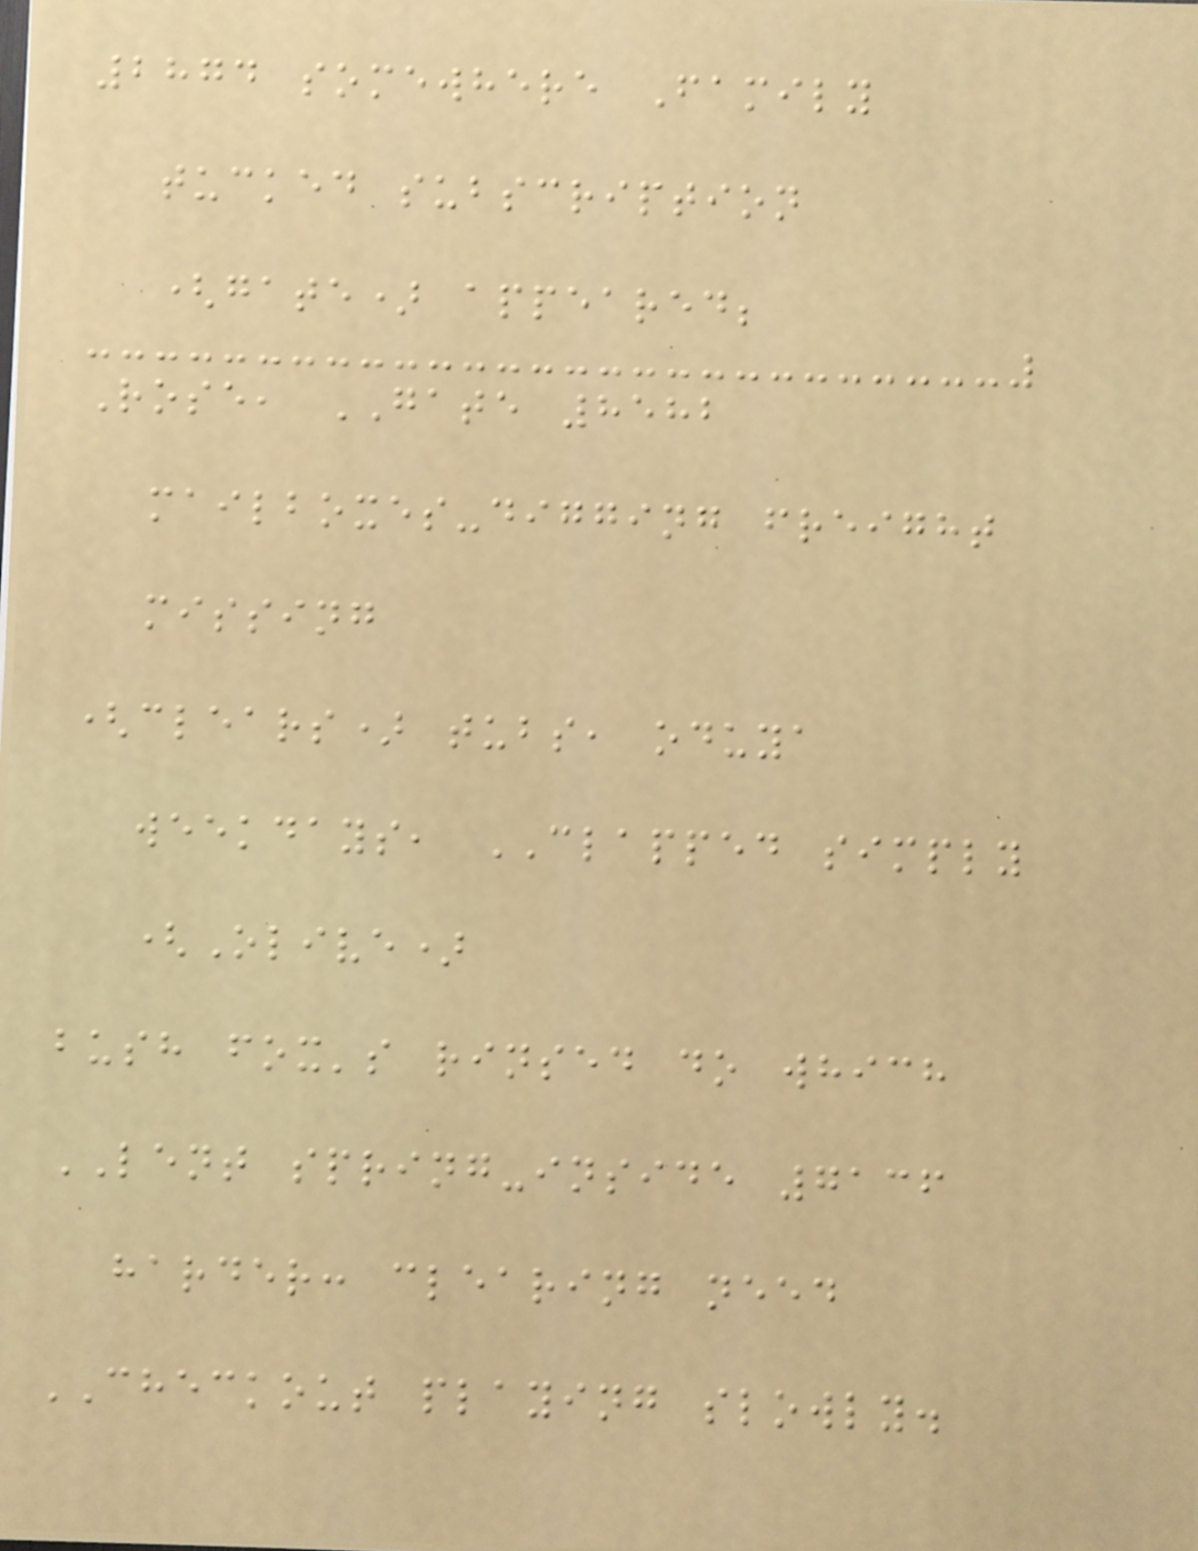2874 somewhere Family
tucked subscription
(gate) appeared;
Rose, GATE 8582
mailboxes-digging freight
missing
(clears) tubs, oduya
weekdays, CLAPPED simply
(Olive)
bush fox's rinsed do which
LENT spring-inside 7136
harder: clearing need
CHECKOUT playing slowly.
